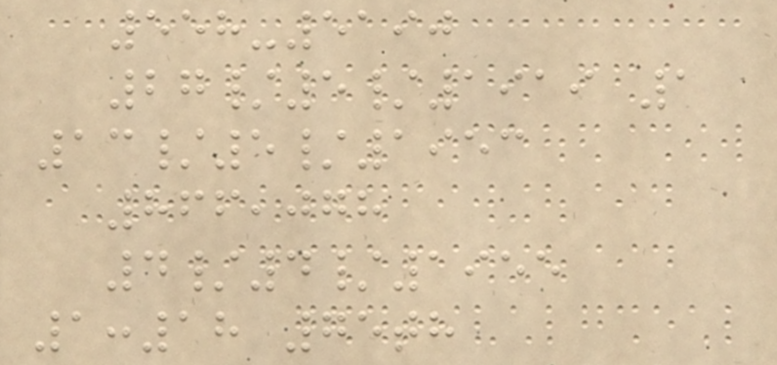558-5190
27/5/1919 1
13/5/1953
866,078
4/4/1955
1:18 75th
